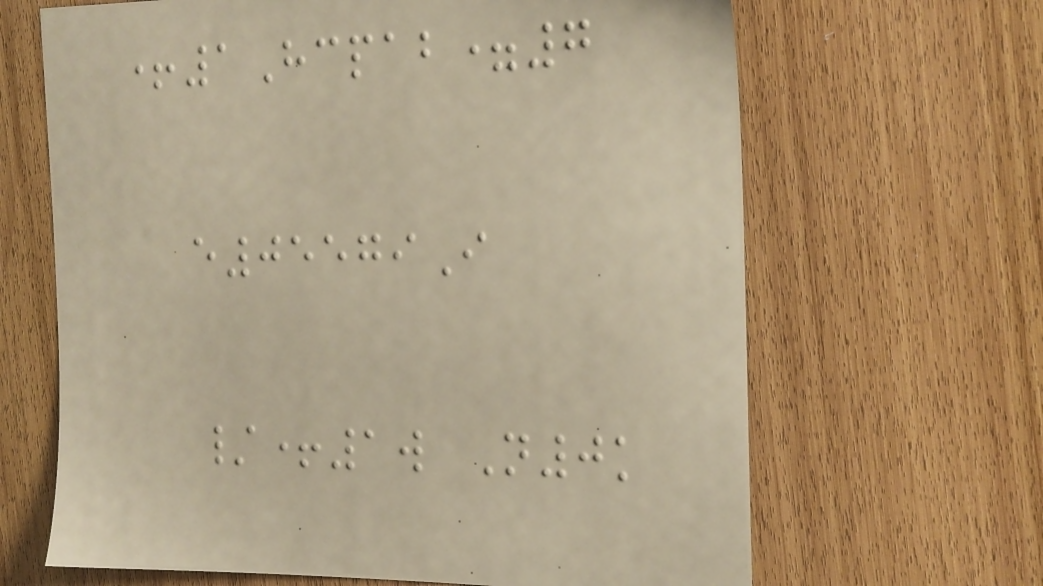+1Hcpab=7
e05579I
/+1w N0k
